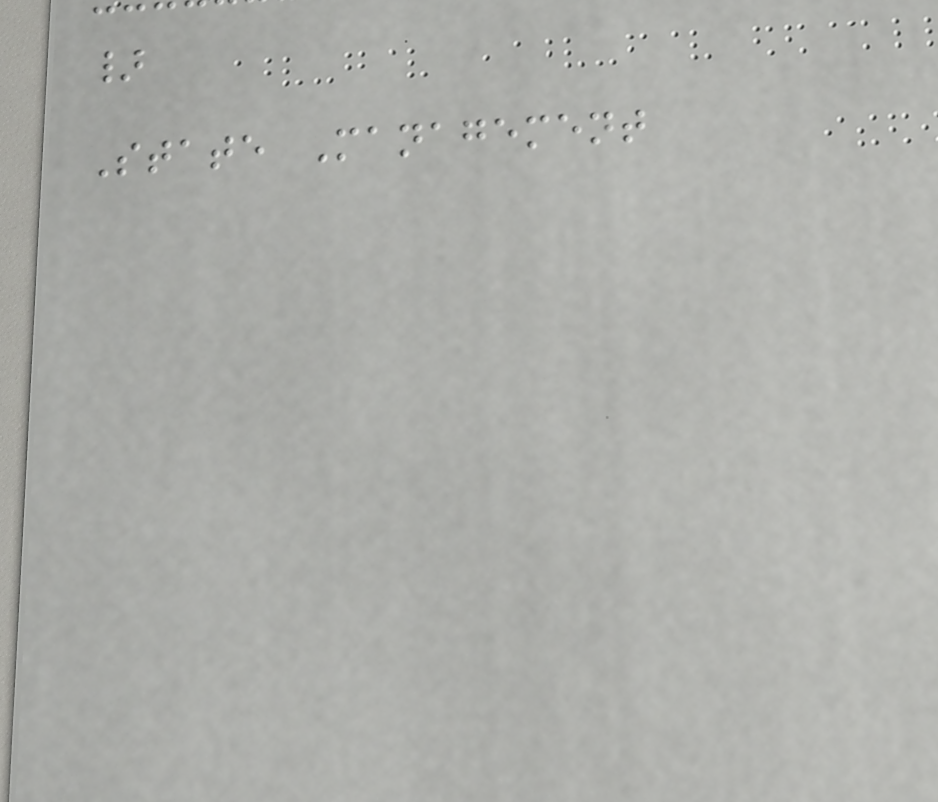}
State Management
